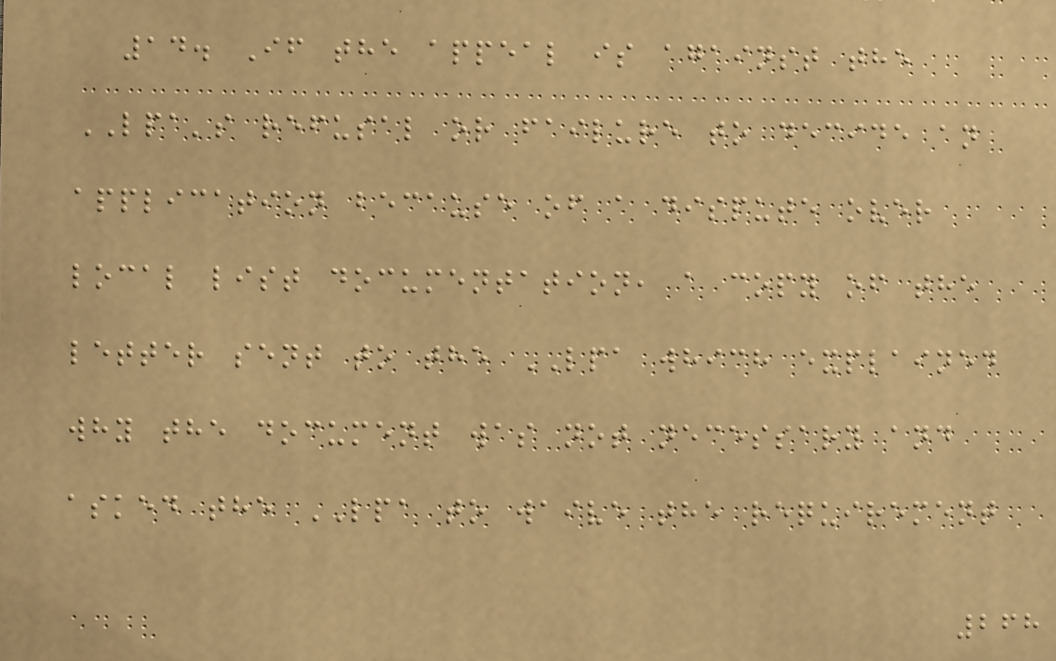14. If the appeal is against the
LPA's refusal or failure to decide an
application because of a dispute over
local list documentation, a copy of the
letter sent to the LPA which explained
why the document was not necessary and
asked the LPA to waive the requirement
268
